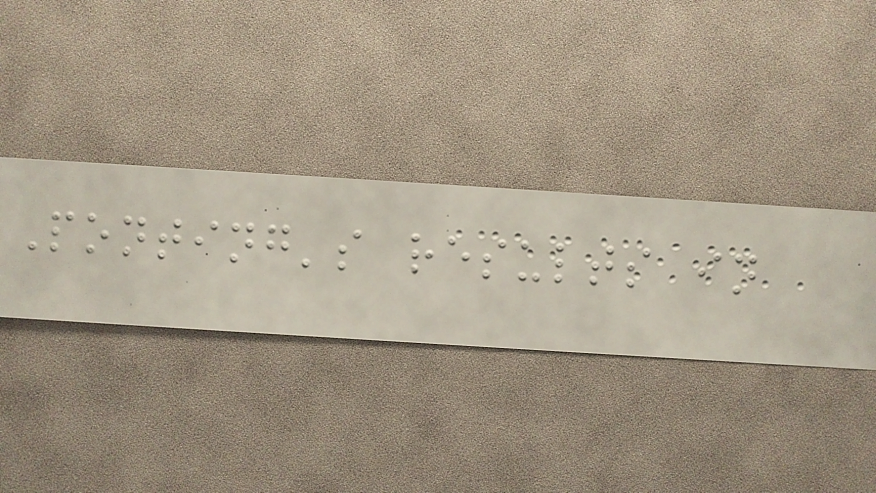Ponting's results in
